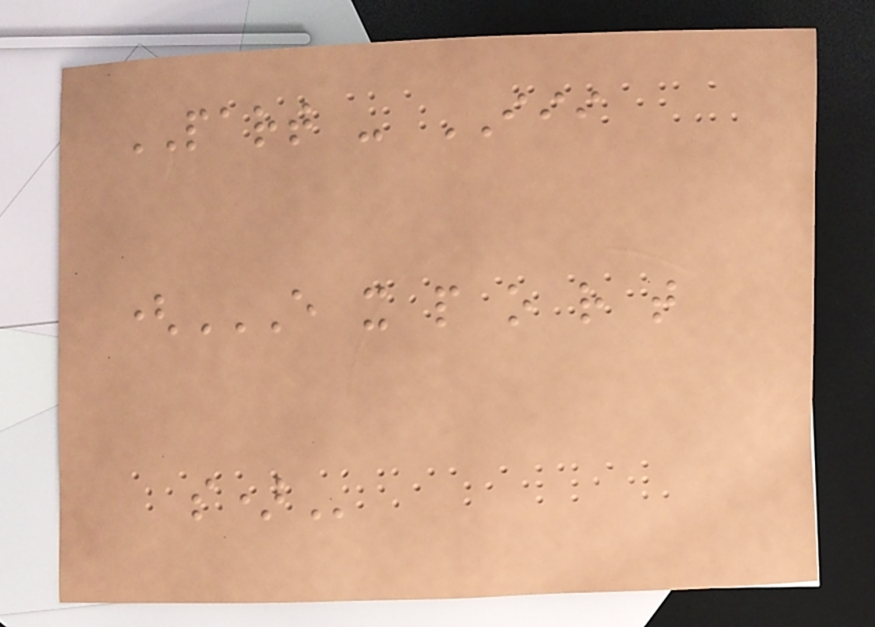PART - III
(E X P O R T
S)
